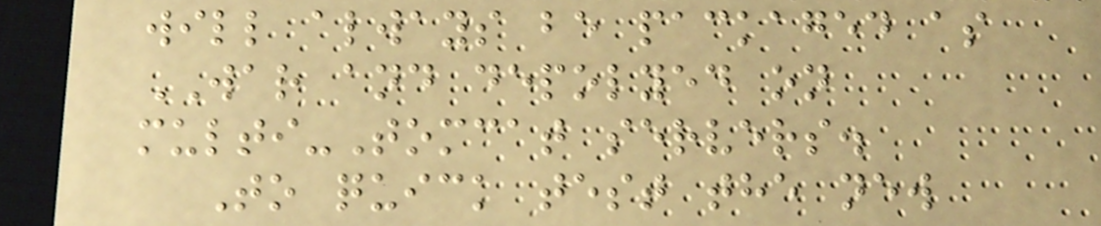will always be packaged as
WAR and depolyed on
multi-Tomcat servers.
To quick test the new
